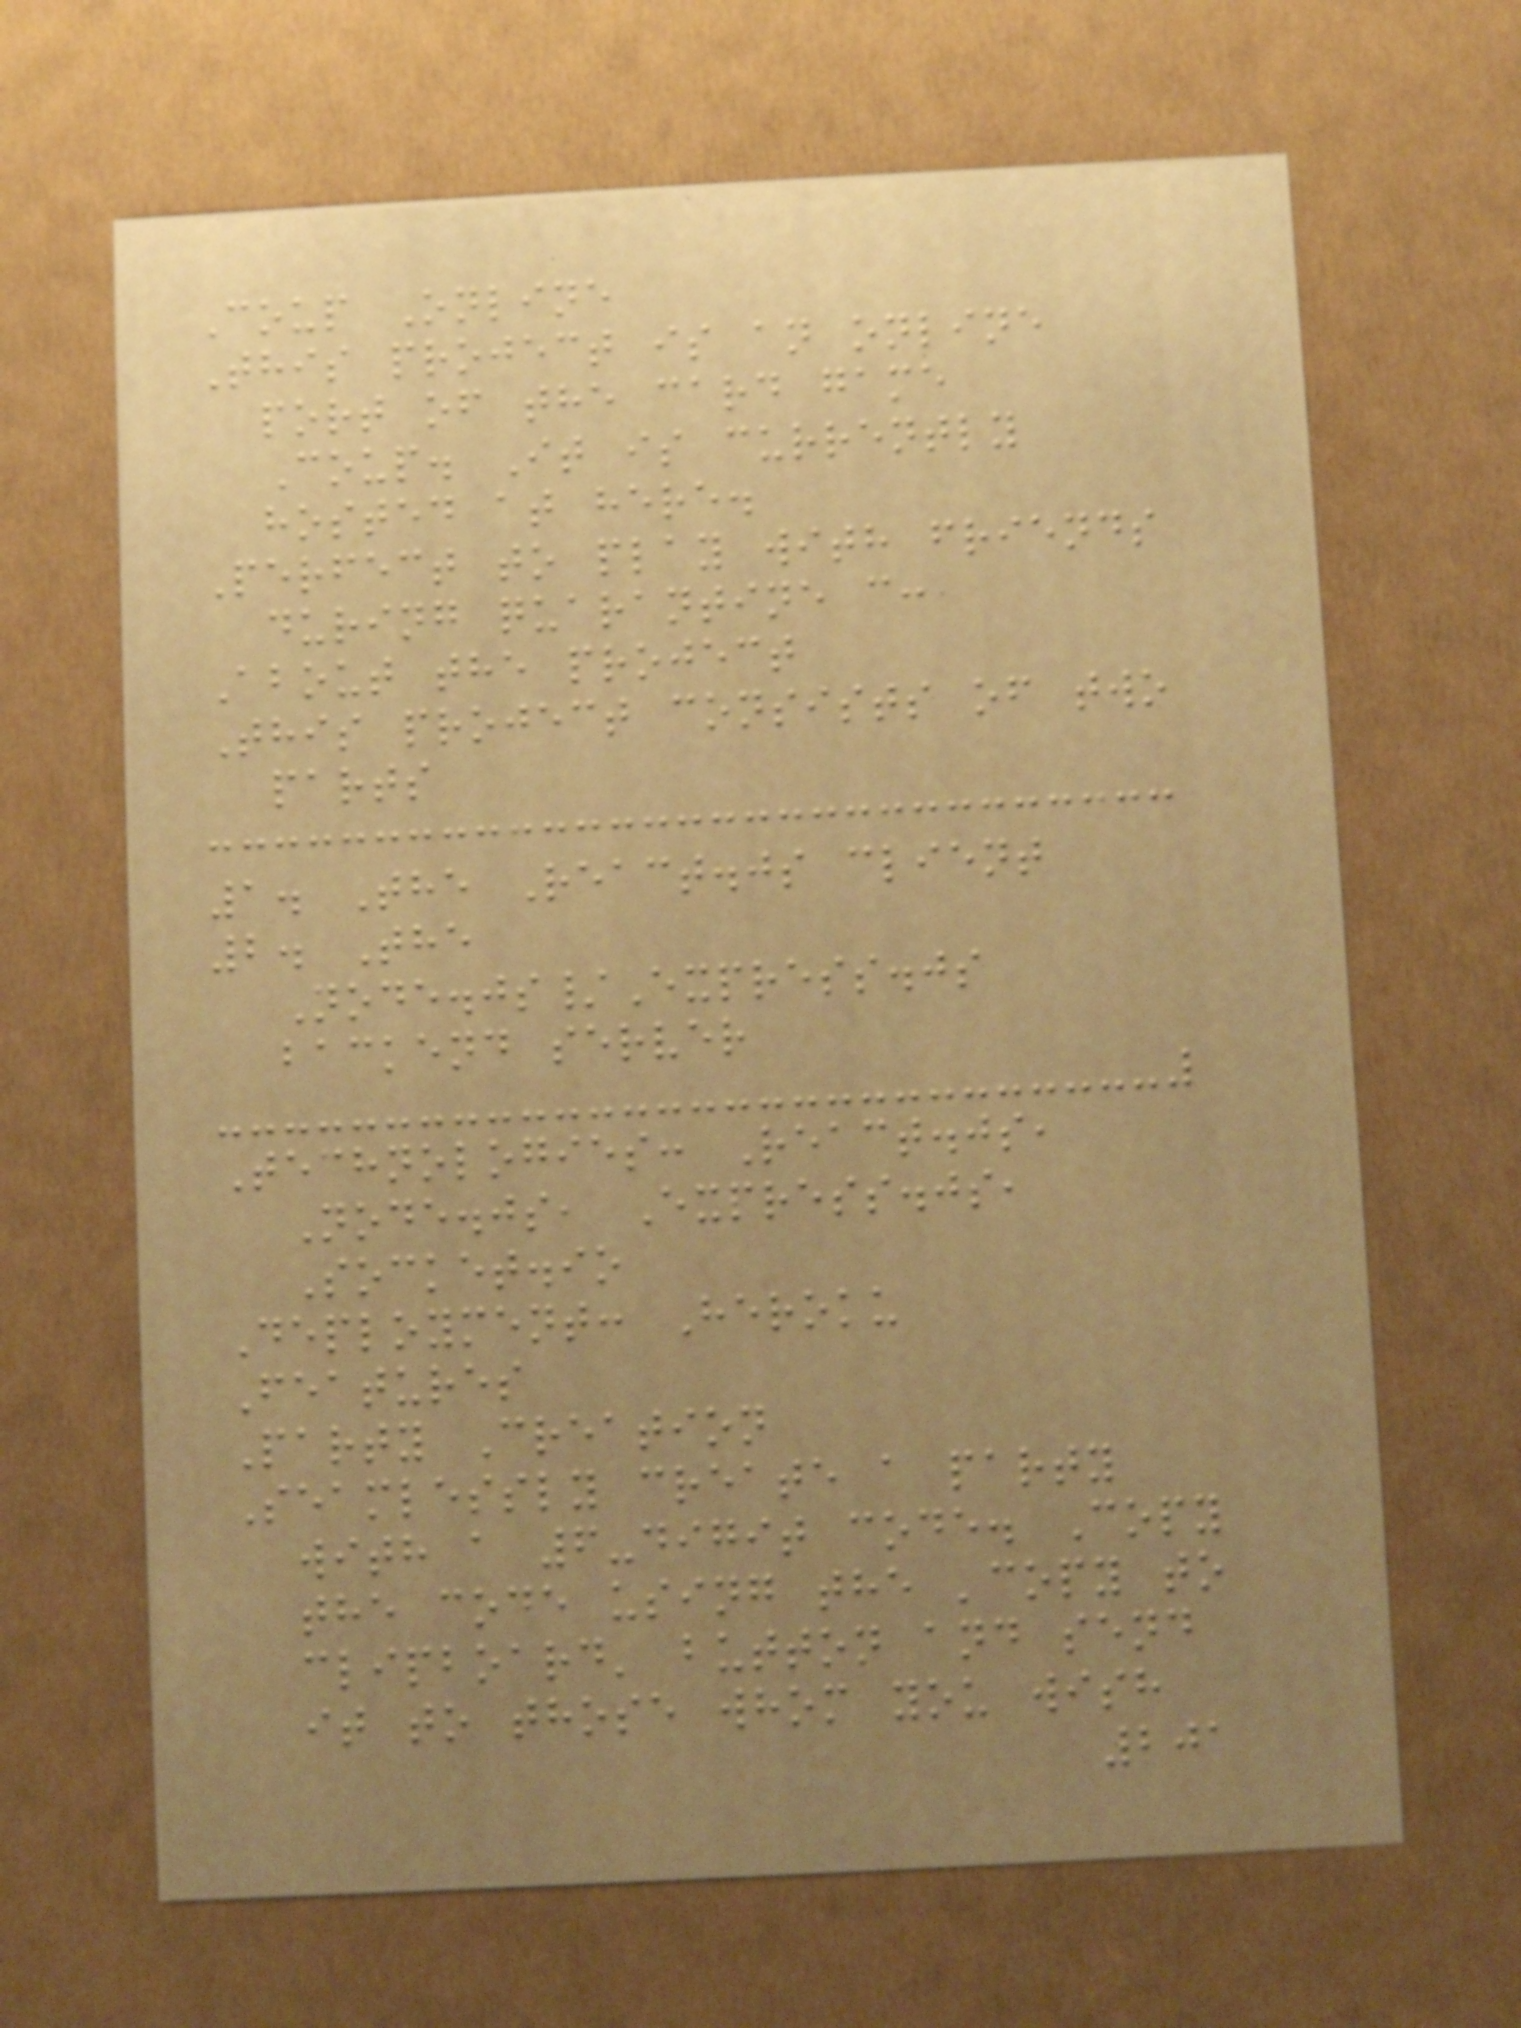Coup Online
This project is an online
port of the card game
Coup. It is currently
hosted at here.
Perfect to play with friends
during quarantine c:
About the project
This project consists of two
parts
1. The React.js client
2. The
Node.js/Express.js
backend server
Technologies: React.js,
Node.js, Express.js,
Socket.io
Deployment: Heroku
Features
Party Creation
Seamlessly create a party
with a 6-digit code. Copy
the code using the 'copy to
clipboard' button and send
it to those whom you wish
201
